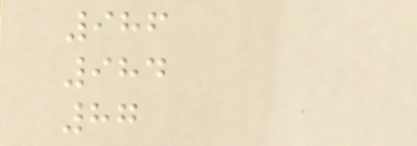986
984
87
